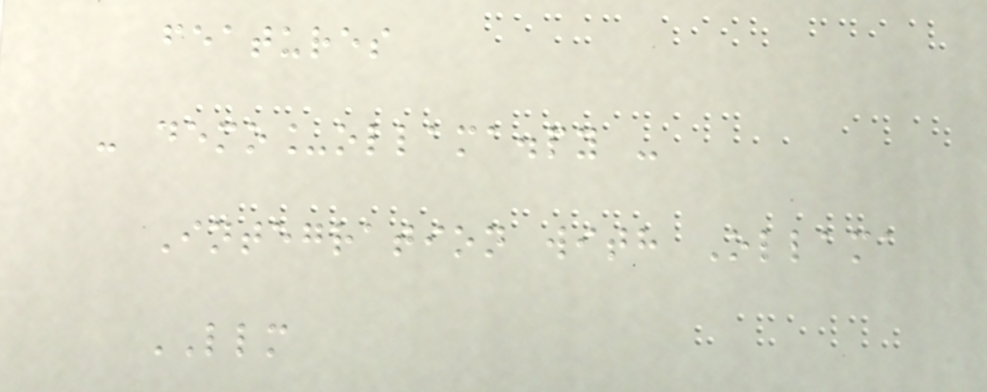features
- demo_ollama.py -
Integration with Ollama
LLM
